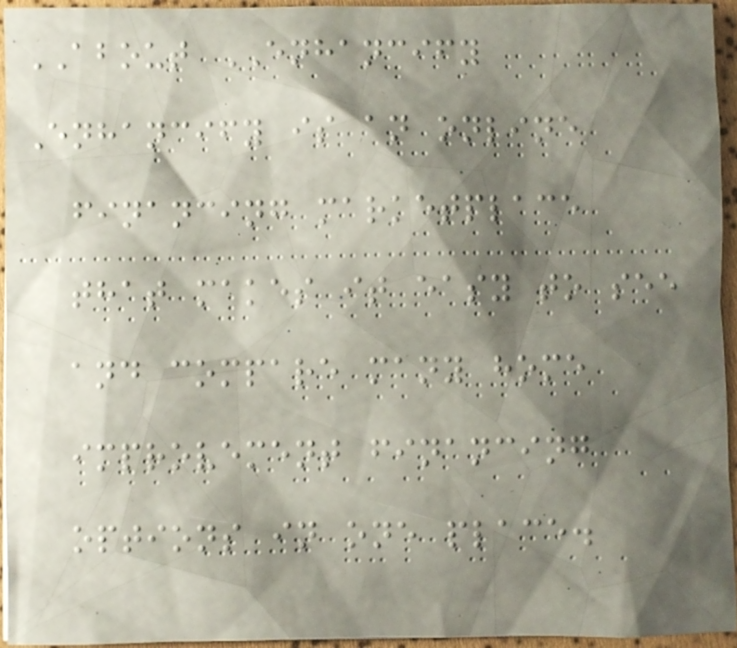ABOUT ENHANCIFY
Enhancify is an online
financing marketplace
that makes it easy to see
and compare many home
improvement financing
options in one place.
